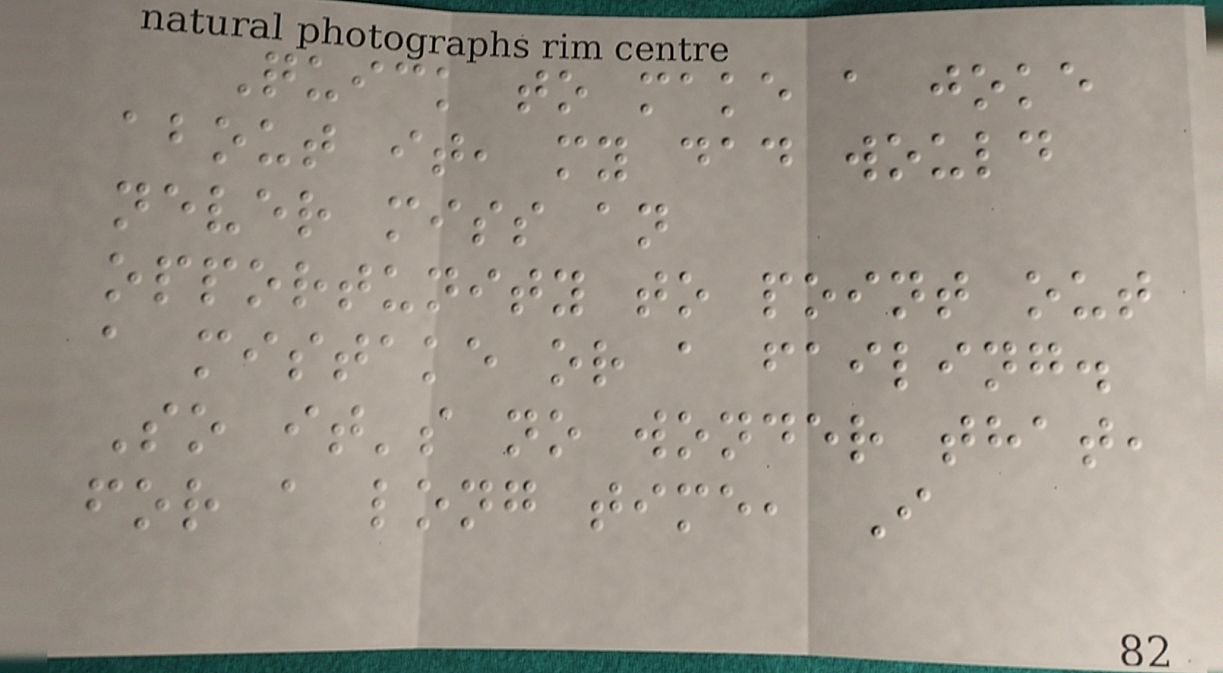Quick to make a joke
about it, my dad would
never miss an
opportunity to point out
a mistake or a failing.
So it's no wonder that,
for a long time, I
